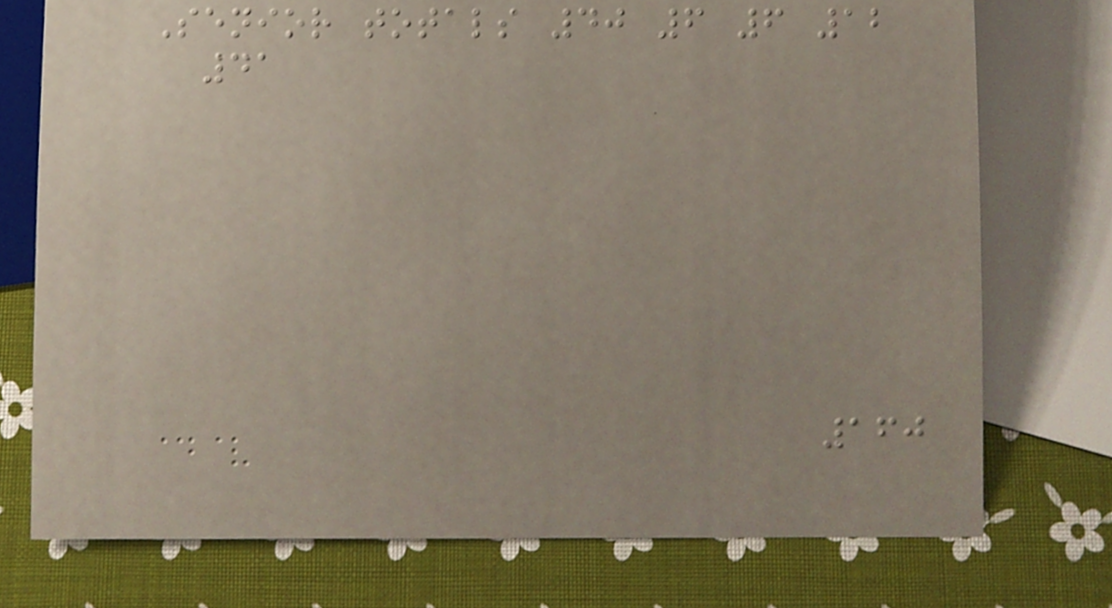Senior totals 40 6 6 12
41
160
